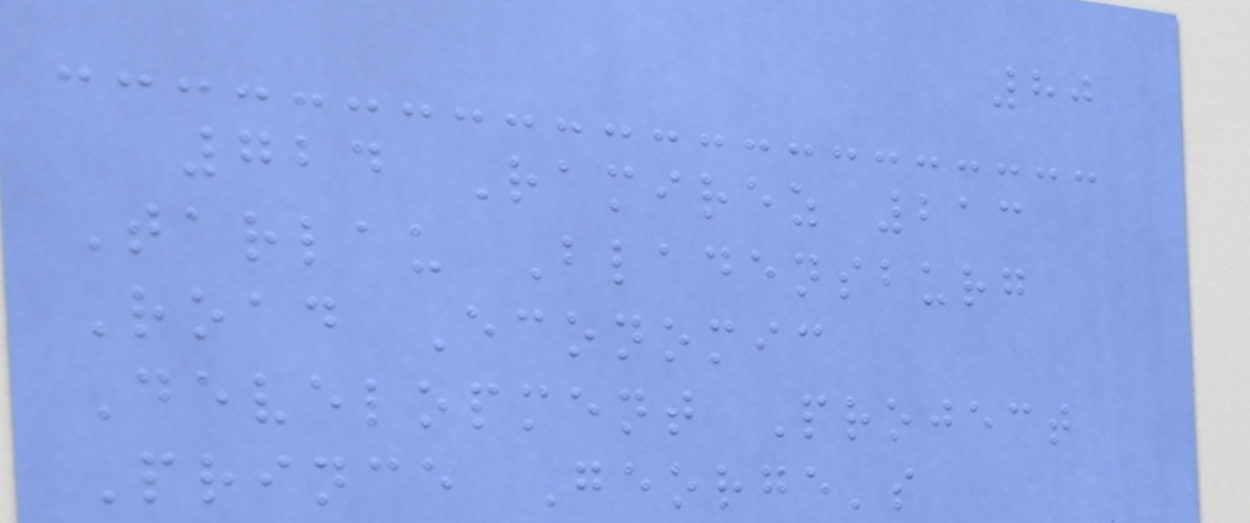80
724 Ramirez 213
Tarlau Bladensburg
Road Economic
Development Project
Prince George's
